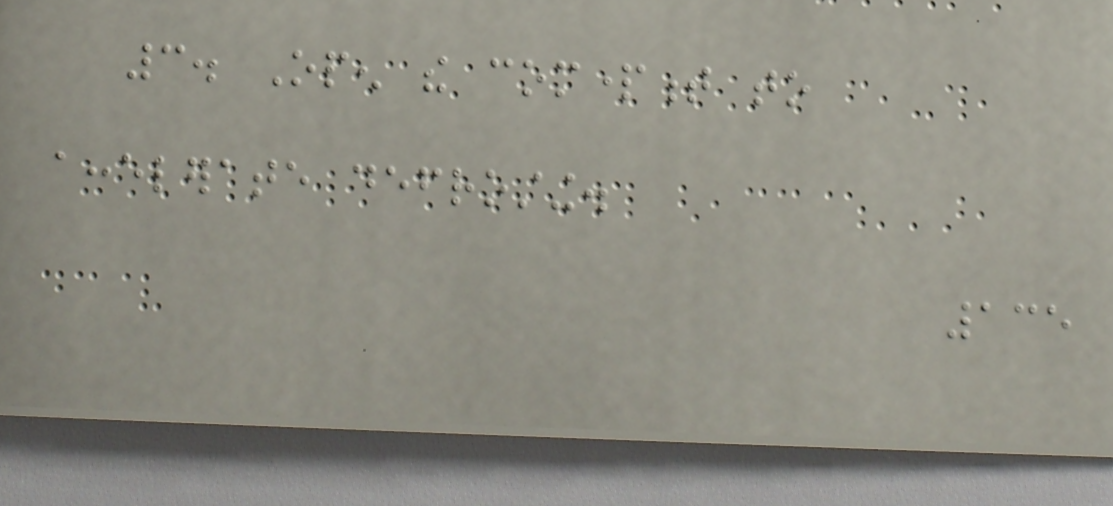3. Open the compartment to
accelerate defrosting.
135
